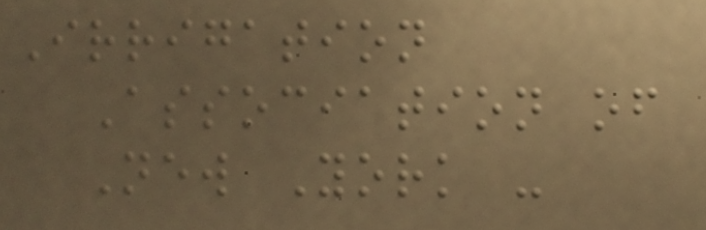Irrigation
Association of
New York -
